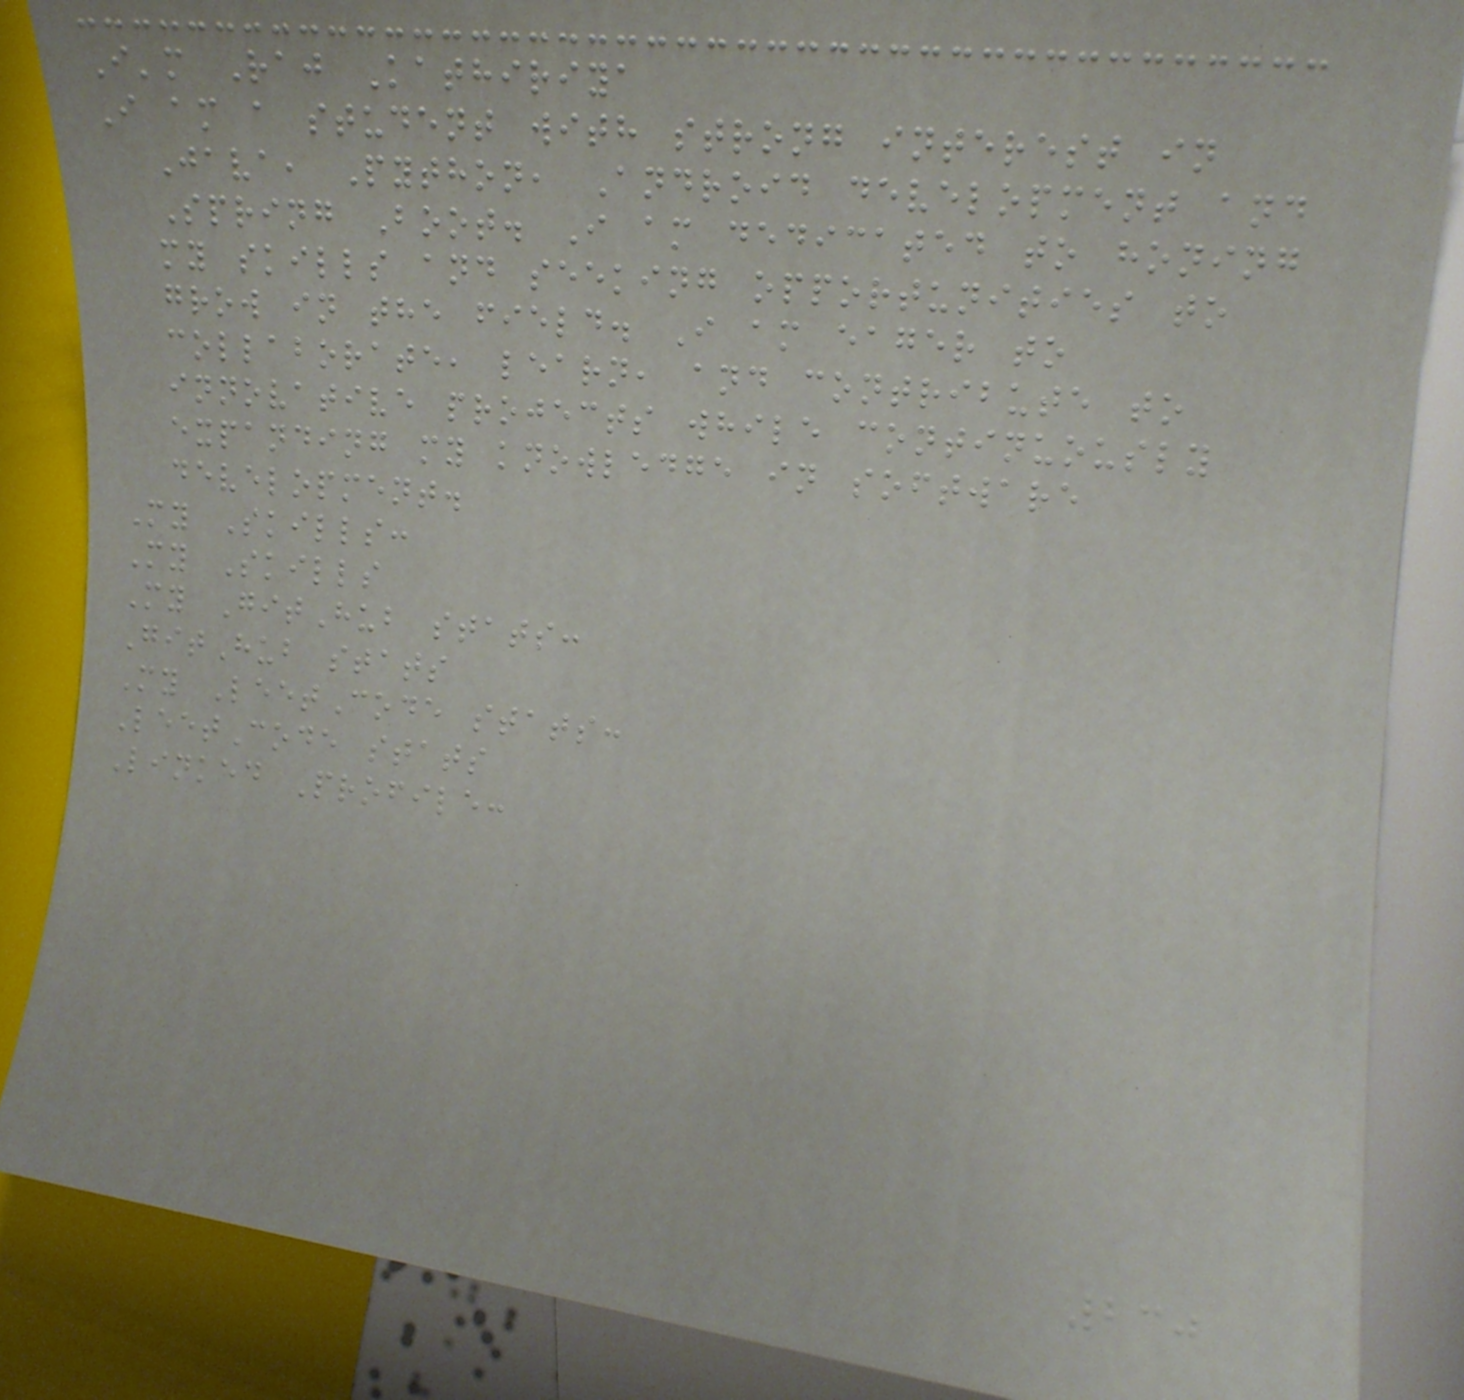I'm Raj Kathiriya
I am a student with strong interest in
Java, Python, Android development and
Spring Boot. I am dedicated to honing
my skills and seeking opportunities to
grow in the field. I am eager to
collaborate, learn, and contribute to
innovative projects while continuously
expanding my knowledge in software
development.
My Skills:
My Skills
My GitHub stats:
GitHub stats
My LeetCode stats:
LeetCode stats
Linked Profile:
230
